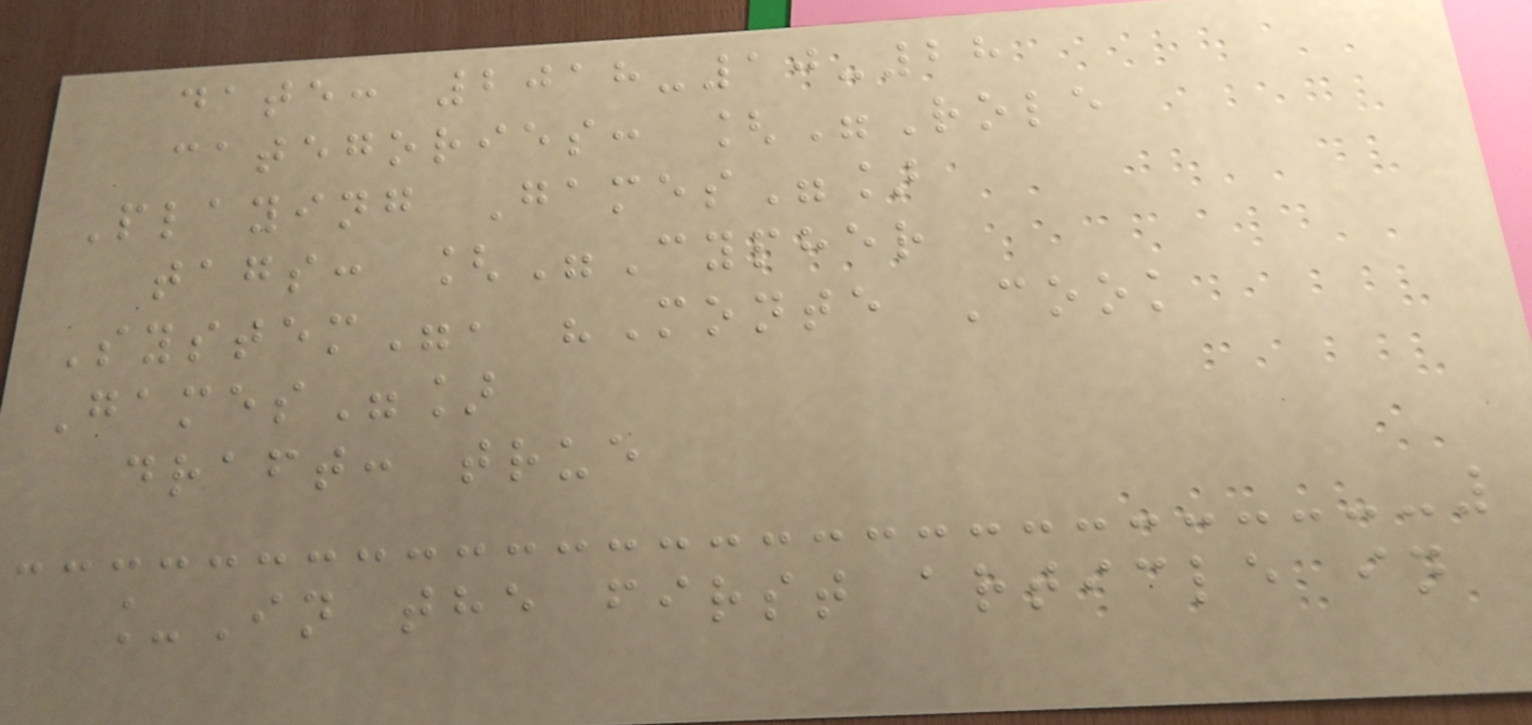date: 2018-10-28
categories: ["Role
Playing Games"]
tags: ["Cypher
System", "Monte Cook
Games"]
draft: true
_In the first article in
